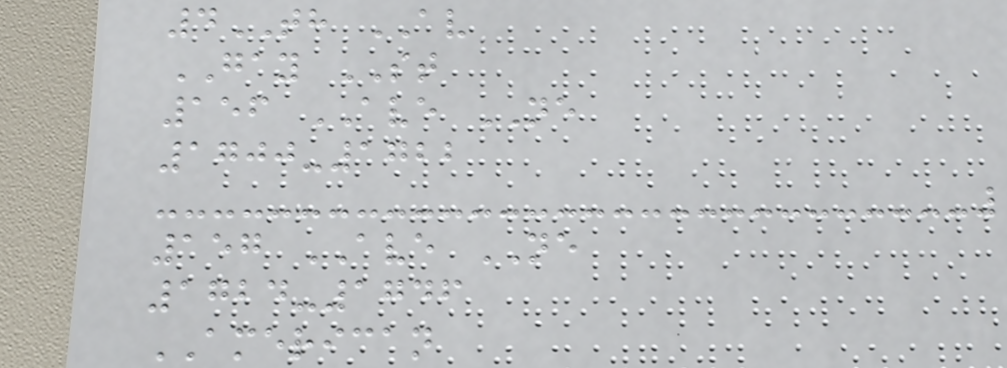4TH AV
GAY ST
156 AVE NE
1700-1722
157 AVE NE
1724-1746
AMERICAN
